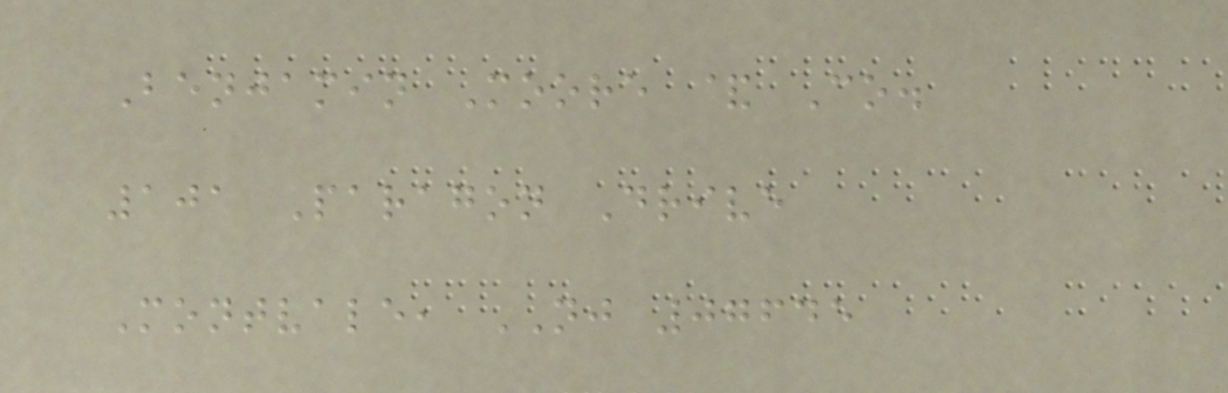Benjamin Moore & Co.
101 Paragon Drive
Montvale, NJ 07645
